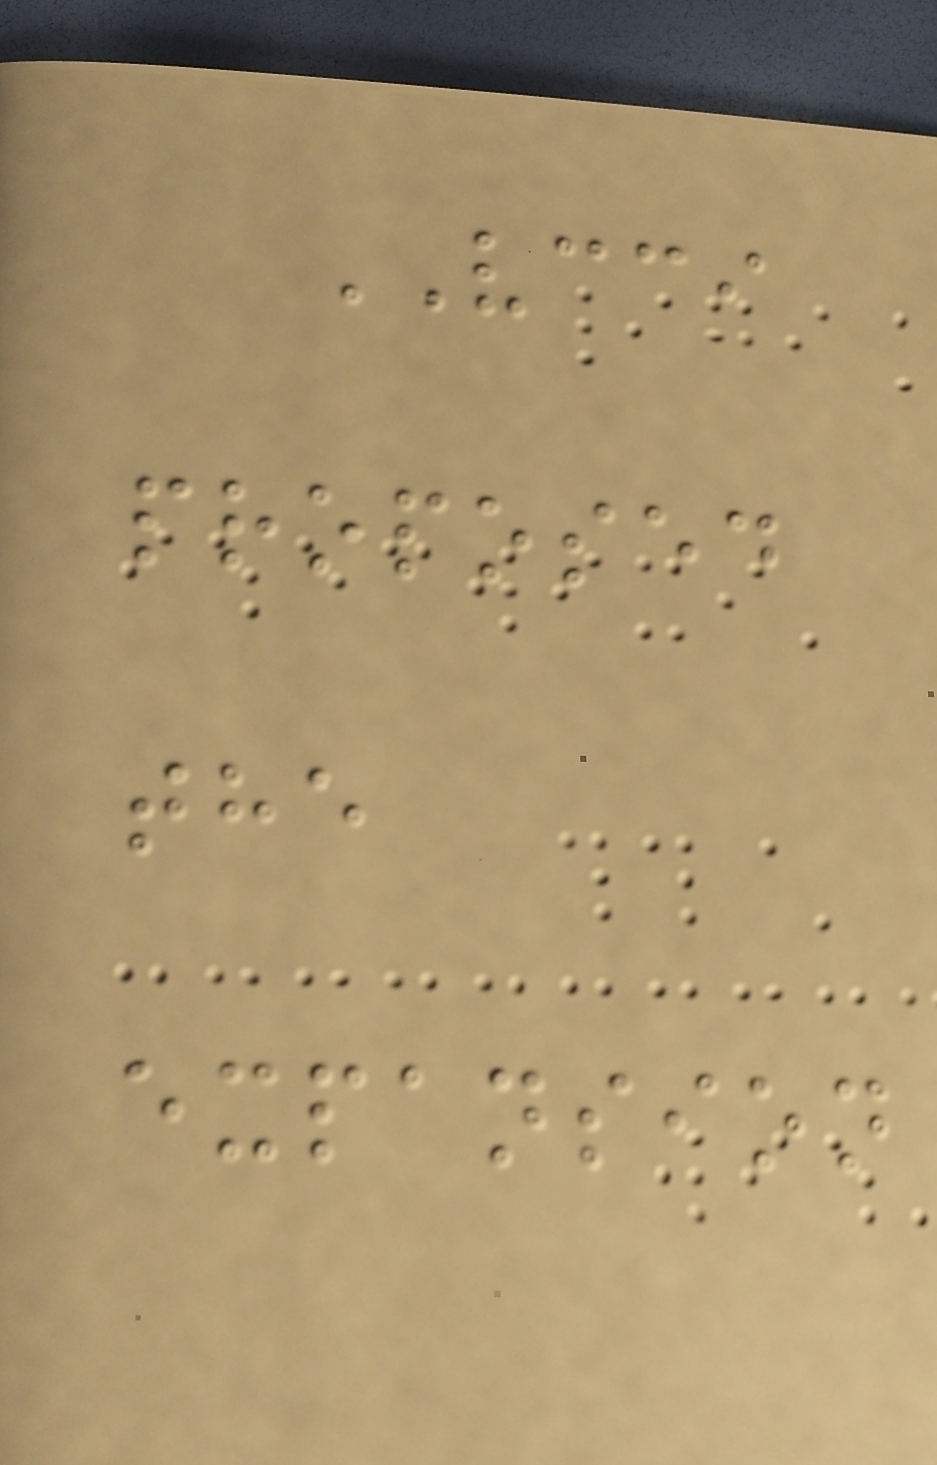VCCI
proposed
the
expansion
